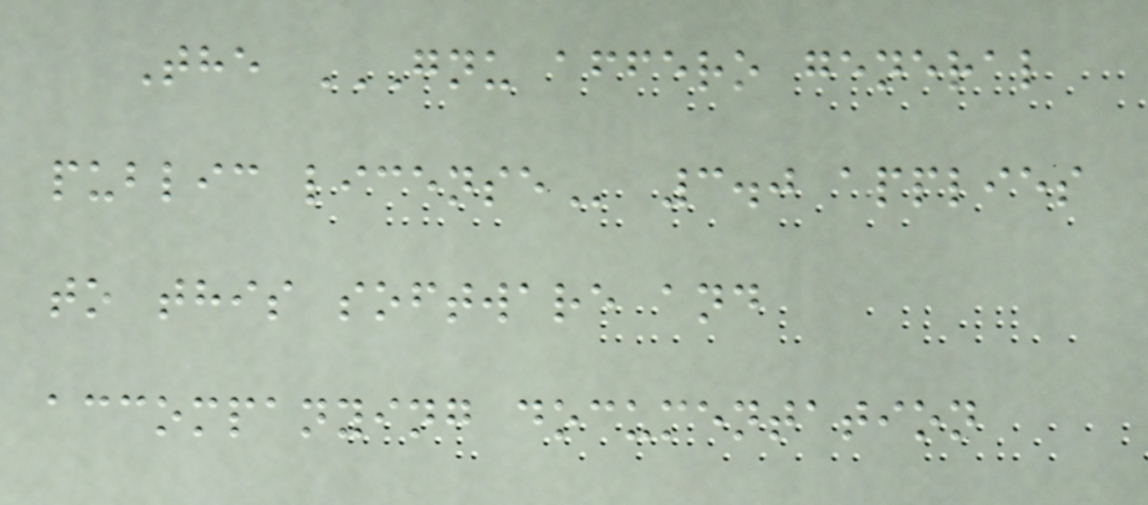The GNU AFFERO GENERAL
PUBLIC LICENSE 3.0 applies
to this software and
accompanying documentation
